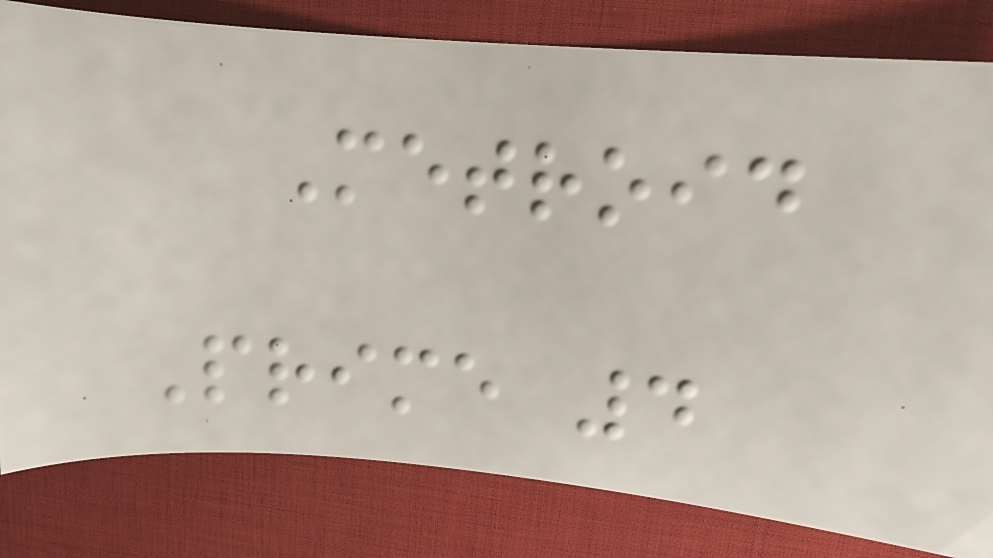Metroid
Prime 4
